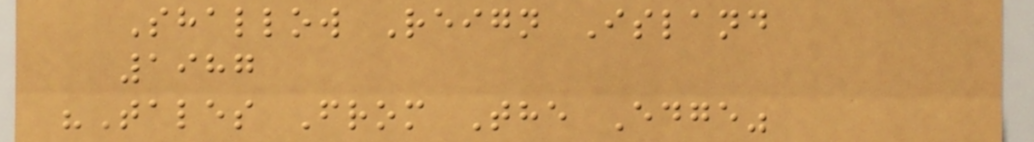Shallow Reign Island
1987
"Tales From The Edge"
